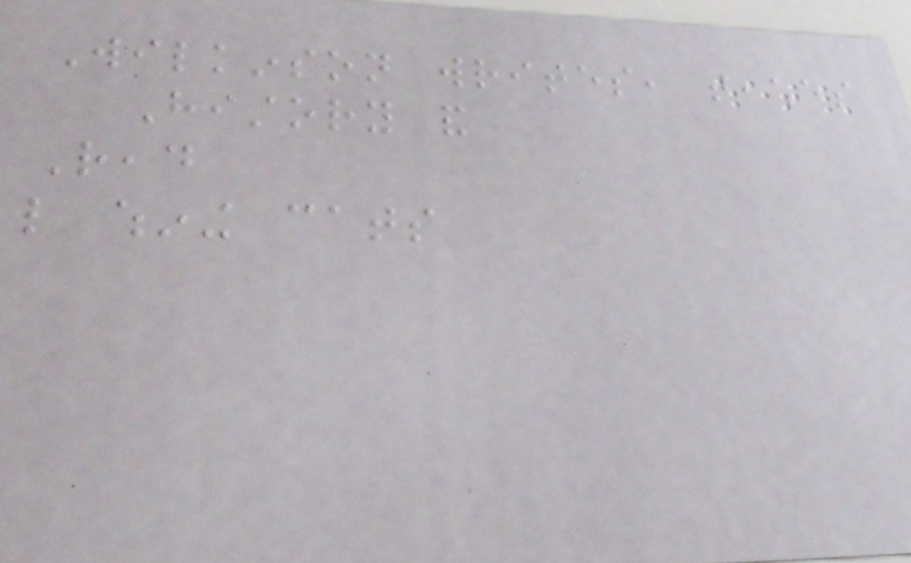Wilkinson writes, teaches
History and
Read
like whining cats
